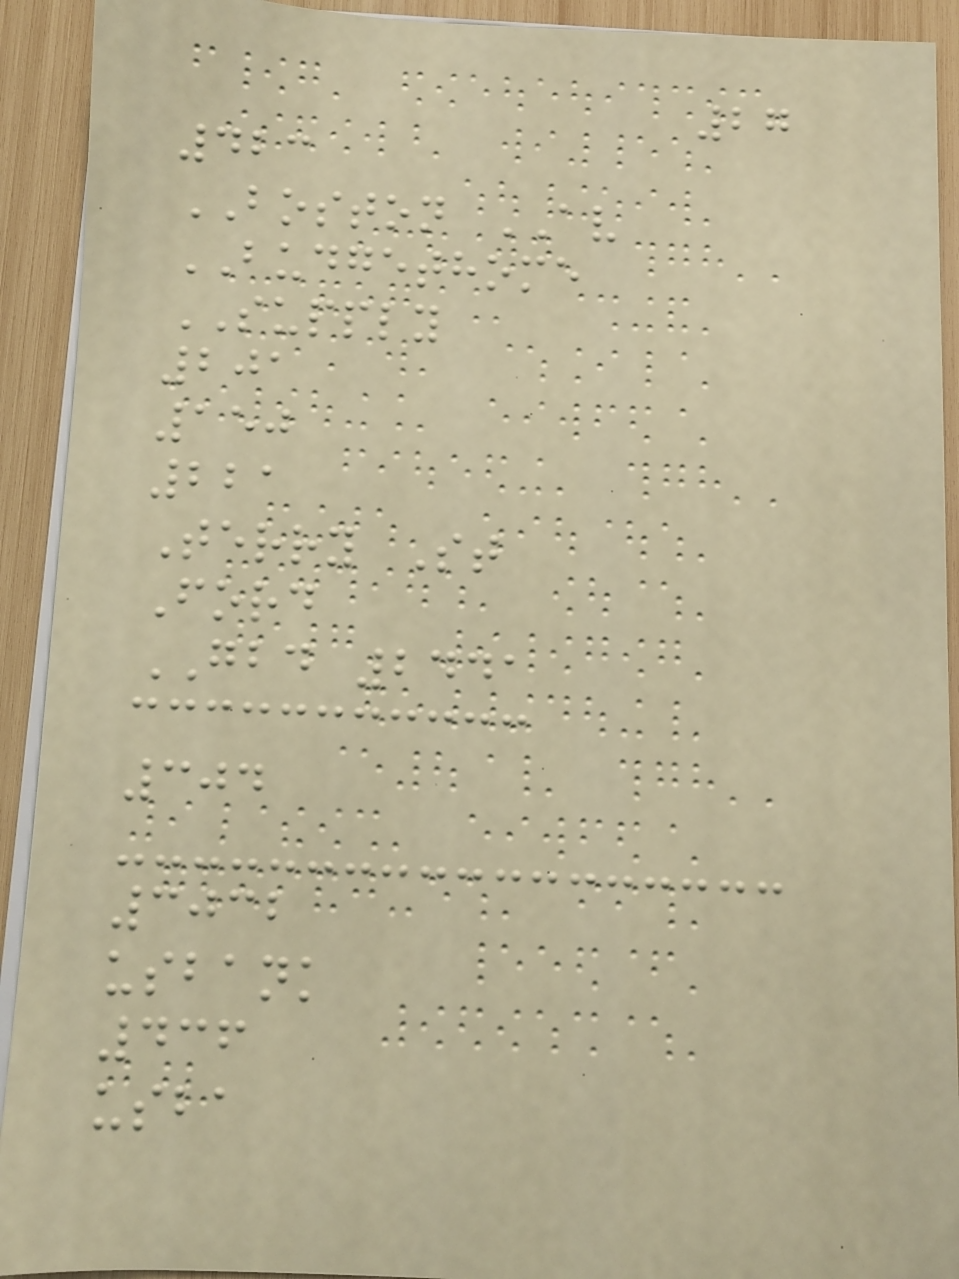27
423
BOSTON AV
BUDGETHOME
SUPPLY
201
150
221
Terry St
Ford
GBD 2441
304
3032
usbank
436
usba
